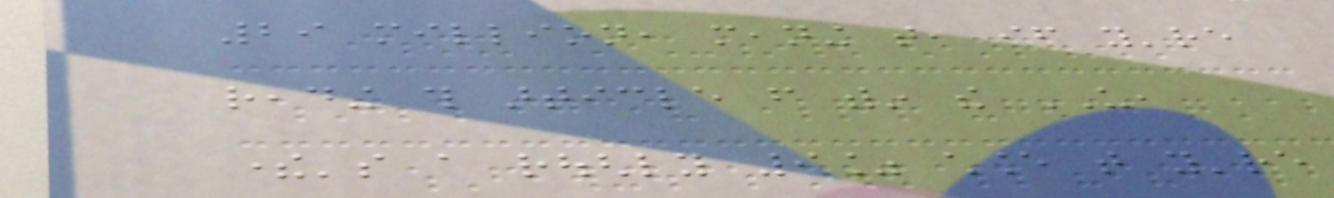29 million, meaning that, if you're
reading this article from within the US,
there's a roughly 9% chance that you're
